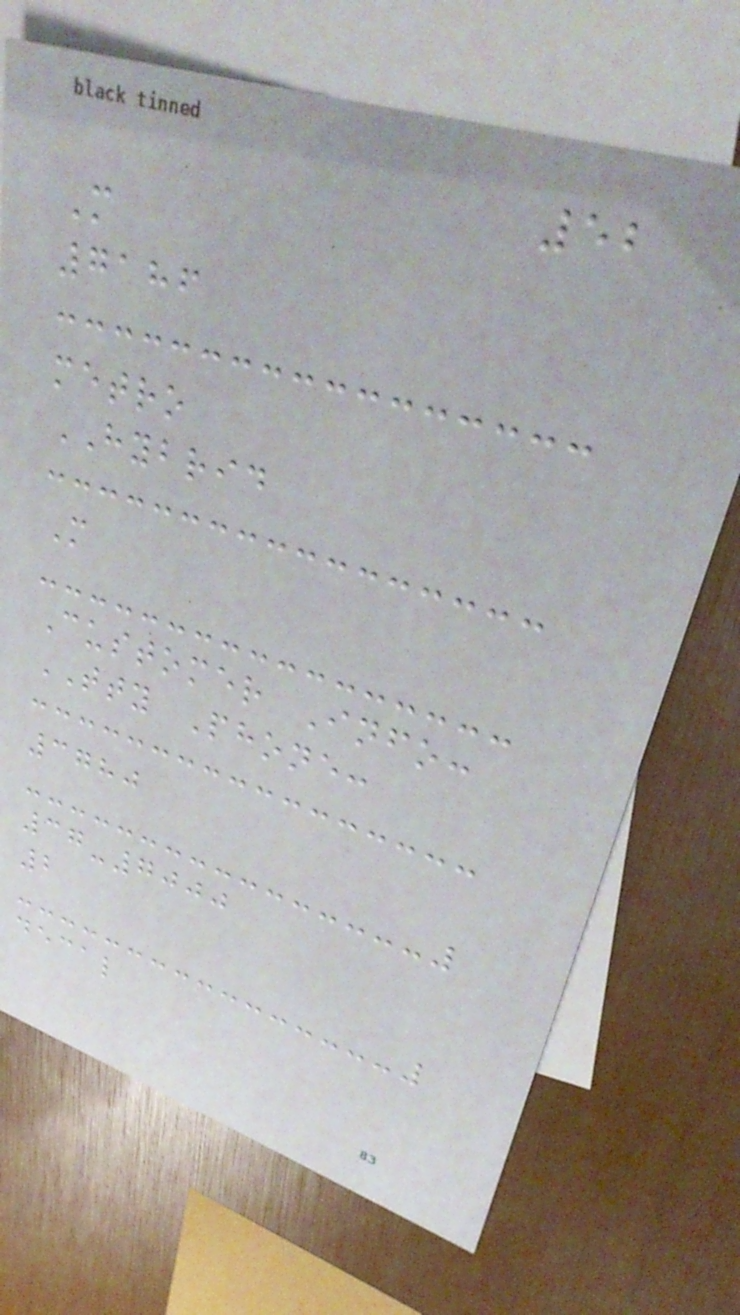52
M
7186
metro
HYBRID
M
Customer Info:
TTY Phone:
3780
37-7000
2
decal
